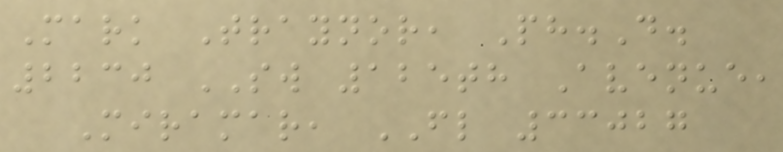Mark Traynor, Ph.D.
2230 SW 125th Avenue,
Miramar, FL 33027
